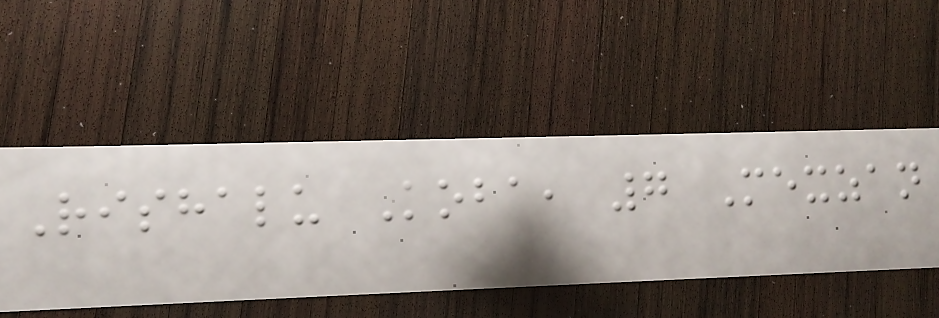Rishalu Koba, 7 Mexzan
